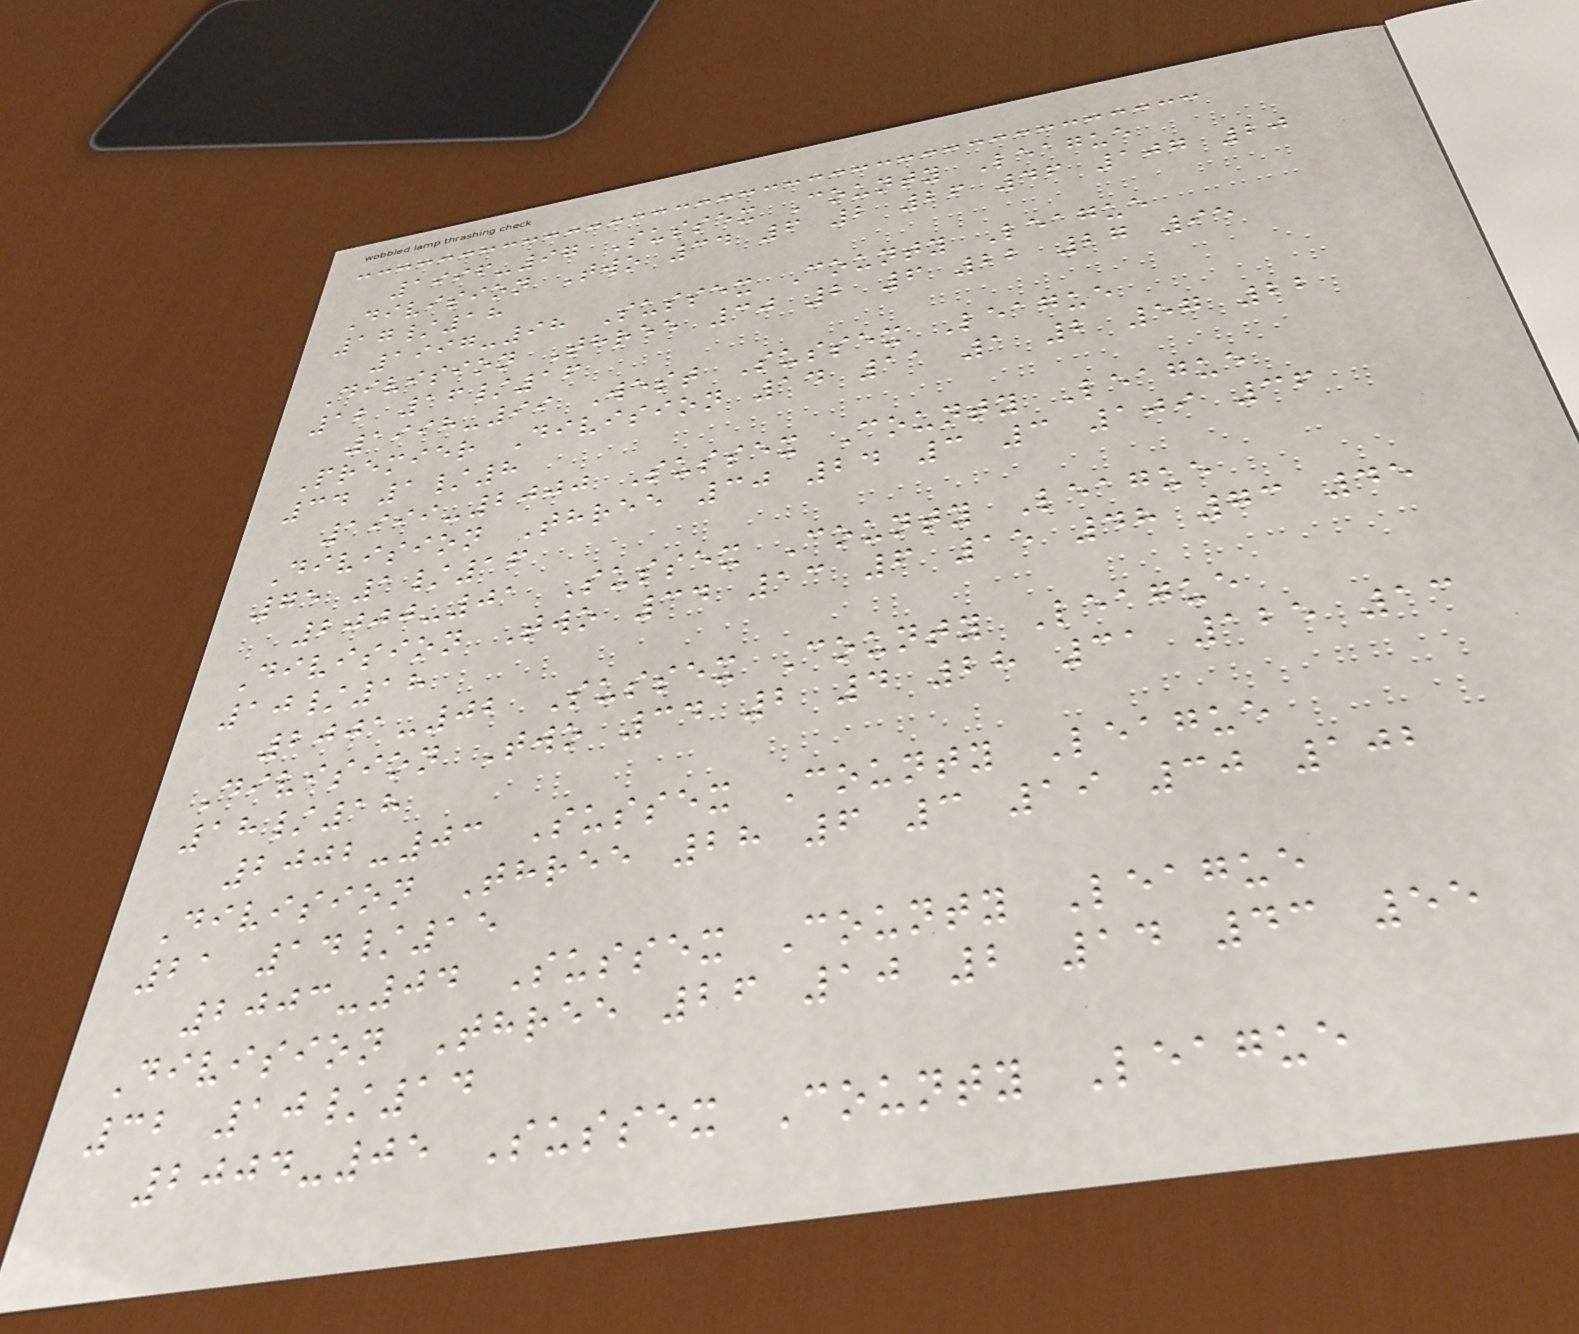1996-97 Sussex County League
Division Two 34 6 2 26 46 107 20
17/18
1997-98 Sussex County League
Division Three 30 2 6 22 27 95
12 16/16
1998-99 West Sussex League
Premier Division 14 11 1 2 57 22
34 1/8
1999-2000 Sussex County League
Division Three 30 24 3 3 109 36
75 1/16
2000-01 Sussex County League
Division Two 34 13 6 15 48 73 45
10/18
2001-02 Sussex County League
Division Two 34 2 4 28 31 125 13
18/18
2002-03 Sussex County League
Division Three 28 6 3 19 30 102
21 14/15
2003-04 Sussex County League
Division Three 26 10 2 14 43 55
32 10/14
2004-05 Sussex County League
